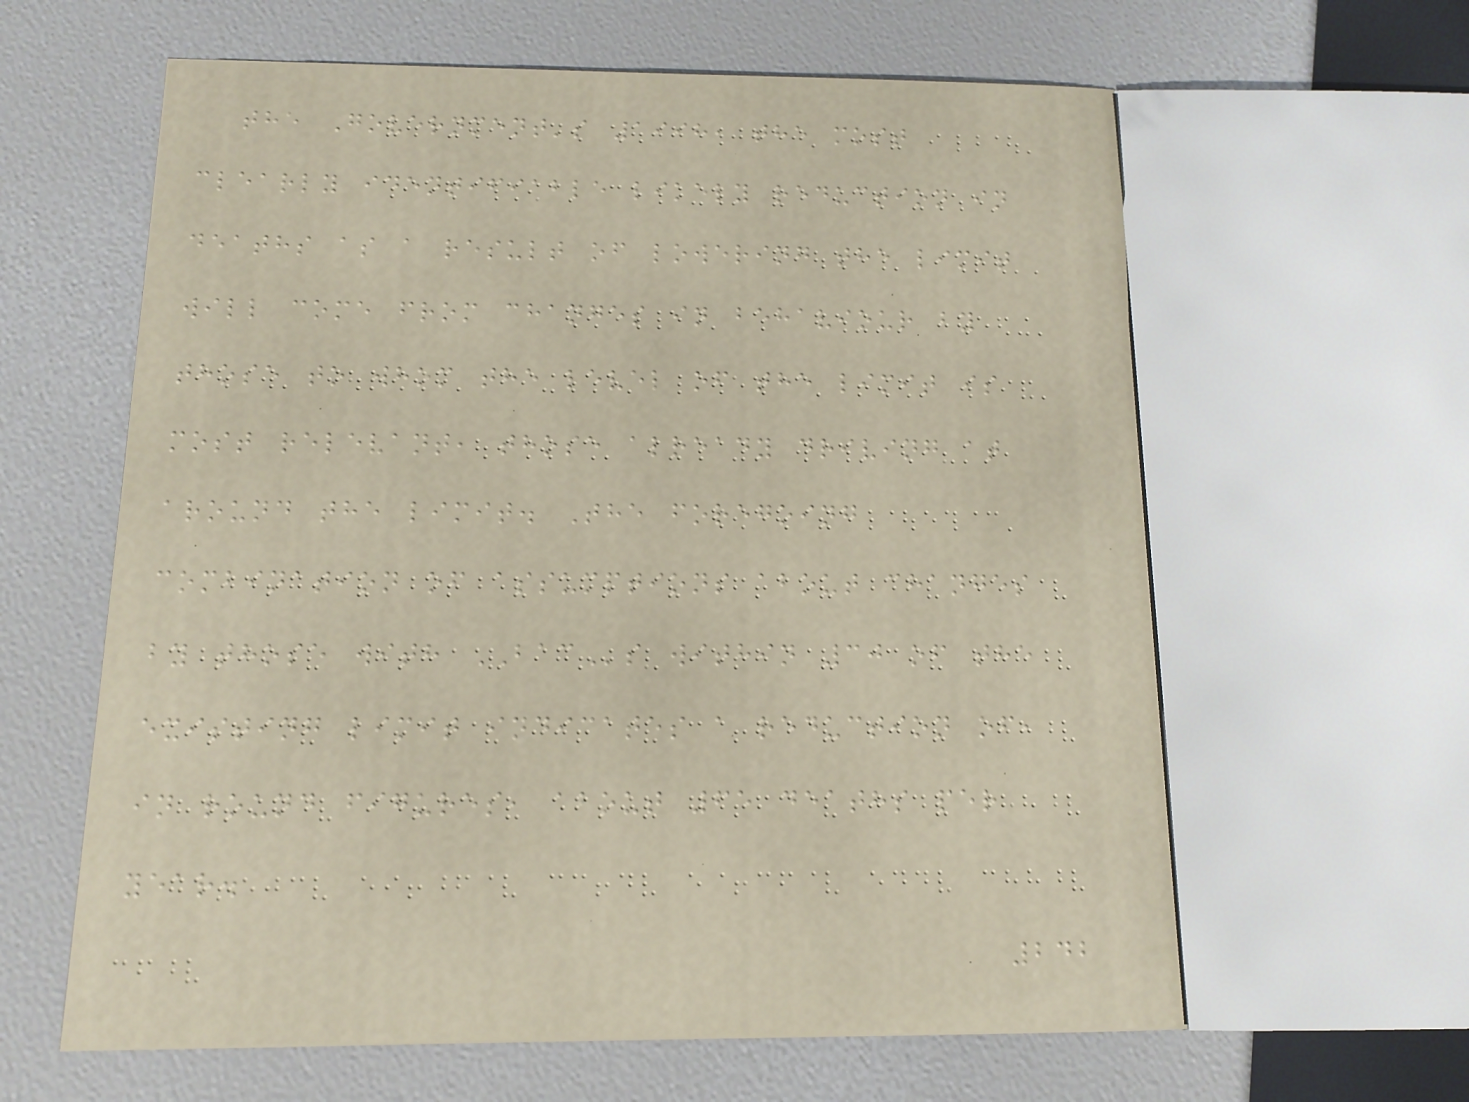the Government's 1998, the most
clearly identifiable likely reduction in
deaths as a result of lowering the limit
will come from changes in behaviour by
those to whom the level of the limit is
most relevant, those already driving at
around the limit. The foregoing
combination of assumptions about changes
by those with BACs within 30 of the
existing limit indicates a reduction of,
in round figures, about 65 deaths per
year.
242
